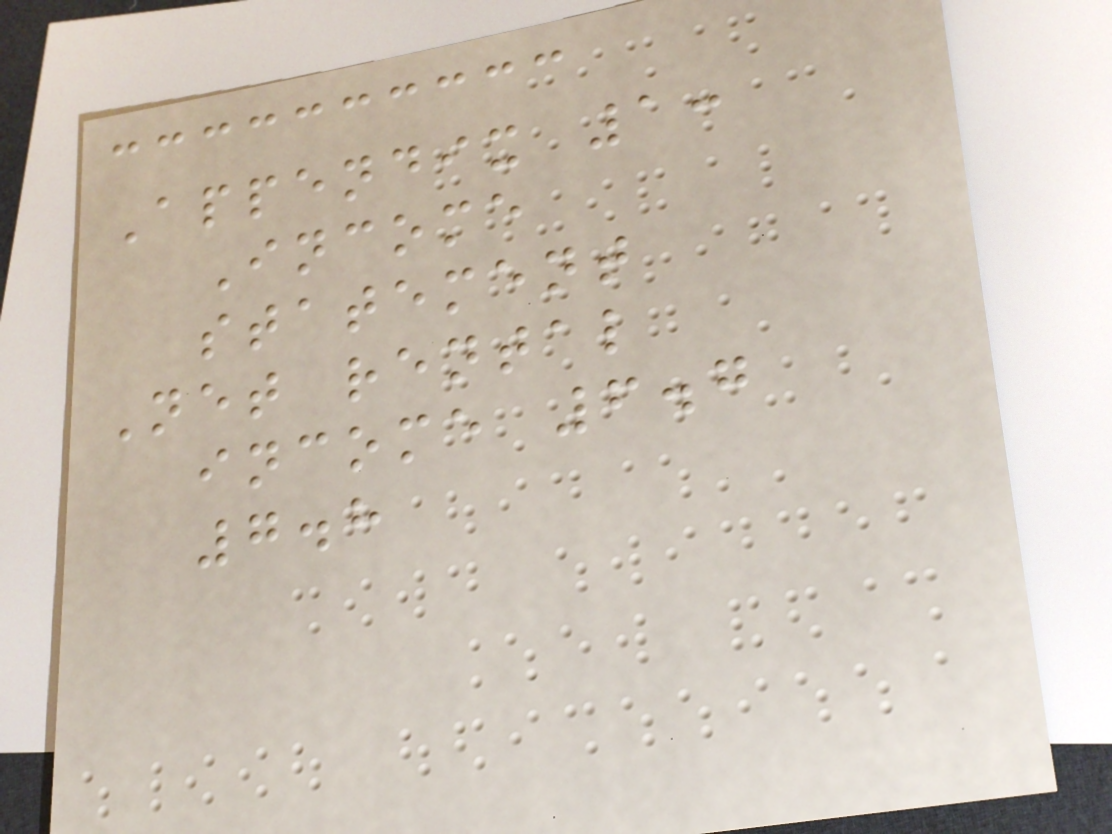Appendix 1:
Income
statement
Net rental
income 6.7
7.8
